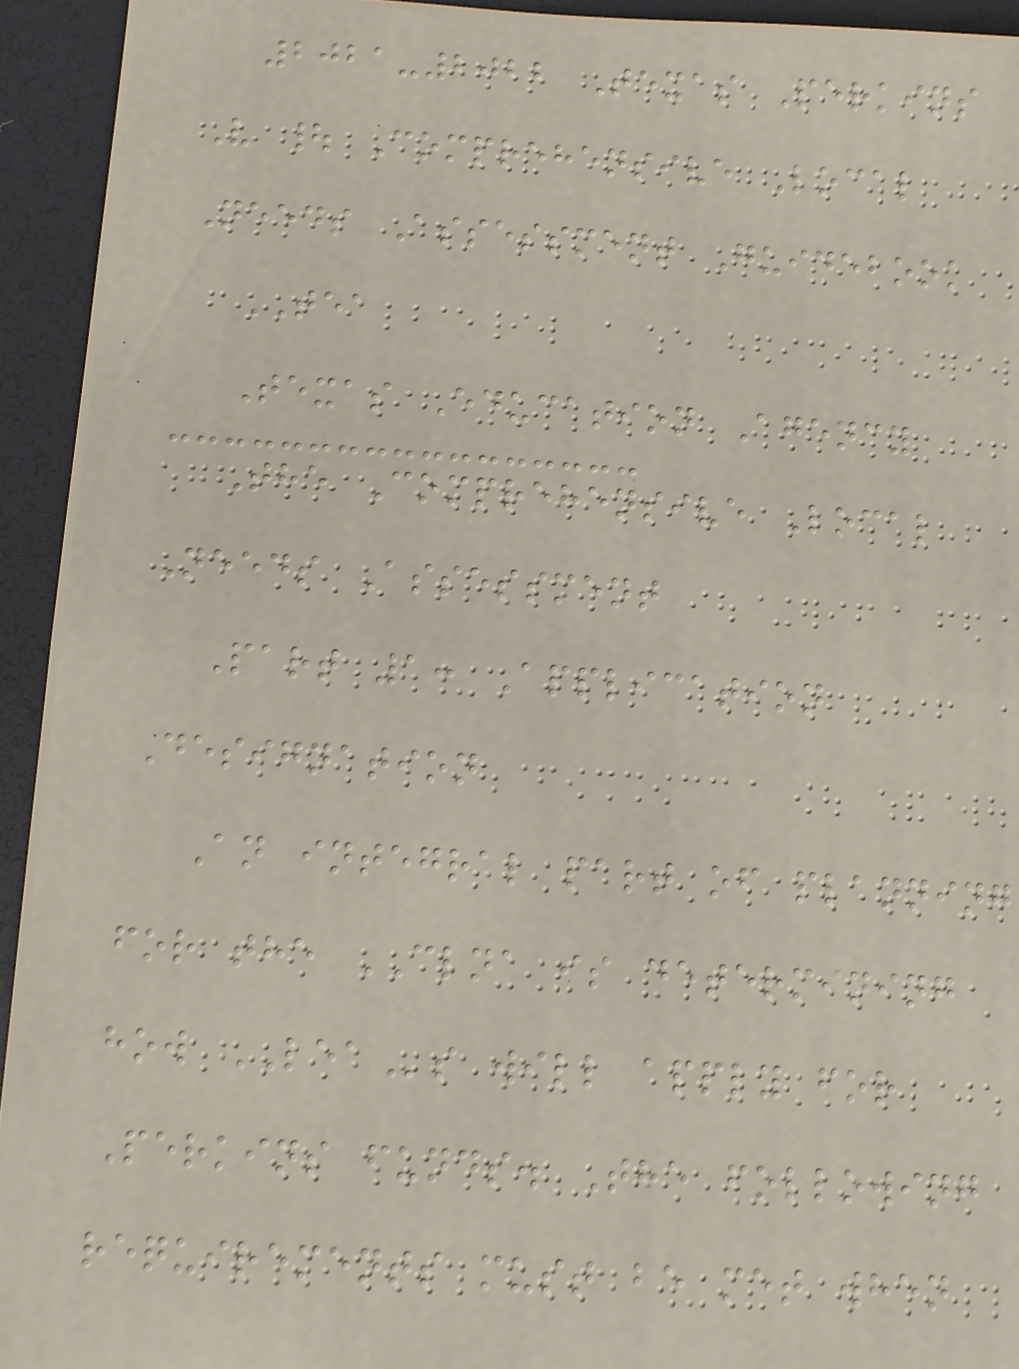2021-2022 Texas Perkins
V | Comprehensive Local
Needs Assessment Guidebook
TEA
Texas Education Agency
The Comprehensive Local
Needs Assessment
Part 1: Application
Designation
An integral part of planning
for the CLNA is determining
how LEAs will apply for
Perkins funds. The following
requirements must be met when
